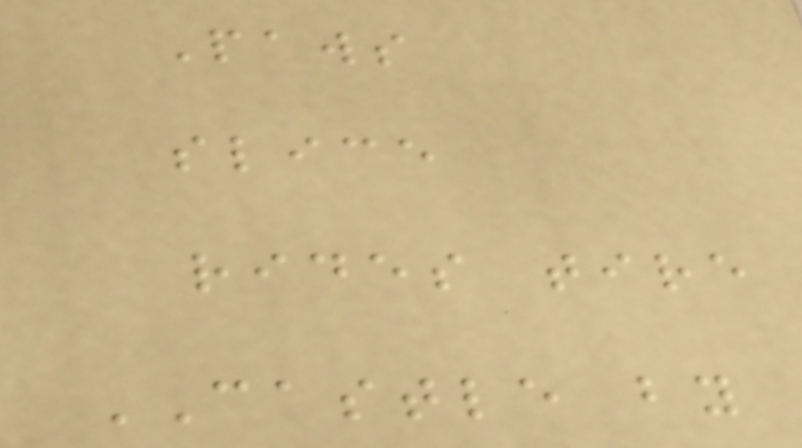Paws
slice
rides tire
CASTLE by
